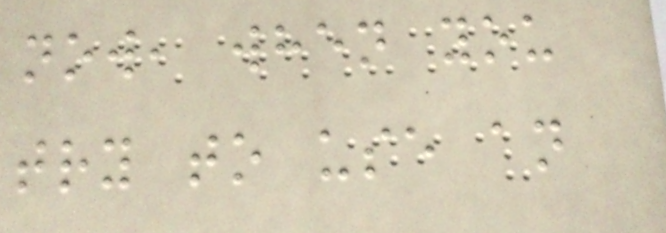now, when you
try to use an
